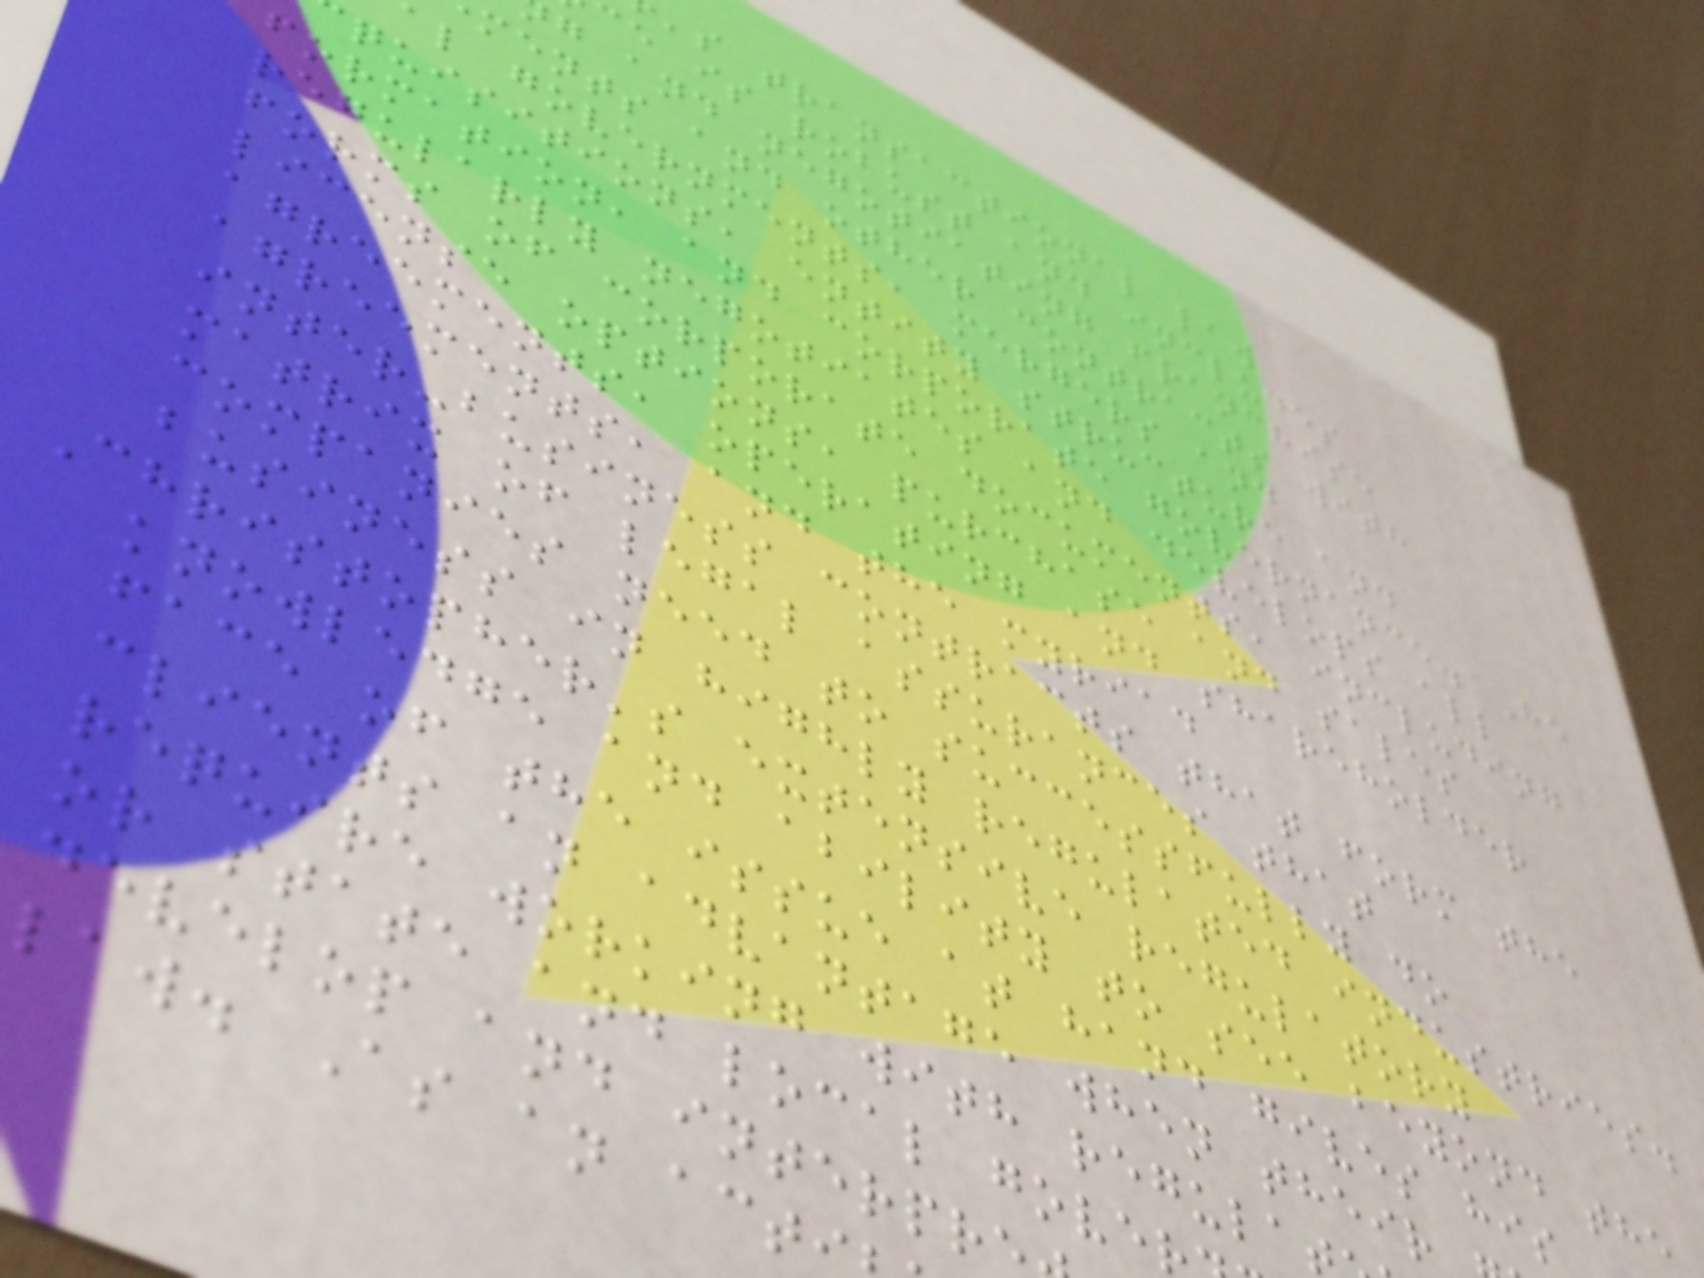's transactional law
ce is robust and includes
g and negotiating franchise
ments and other contracts with
al governments, mergers and
quisitions, entity structure and
formation, and corporate governance. He
regularly negotiates and develops all
forms of corporate documents, including
license options, purchase and sales
agreements, operating and shareholder
agreements, and the myriad
inter-business contracts that form the
matrix of legal assurances that
companies need to successfully do
business in highly regulated industries.
Christopher's extensive regulatory
knowledge and ability to see beyond the
face of the issue at hand gives his
clients an advantage when their
require working with regula
or state and local gove
develop and interpr
law. As an act
